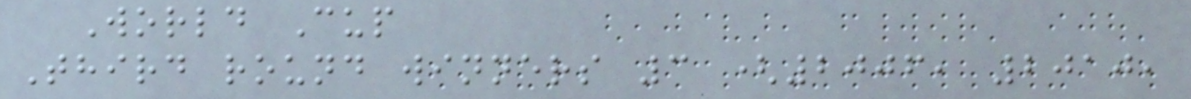World Cup
Third round winners 3 (2006, 2010,
